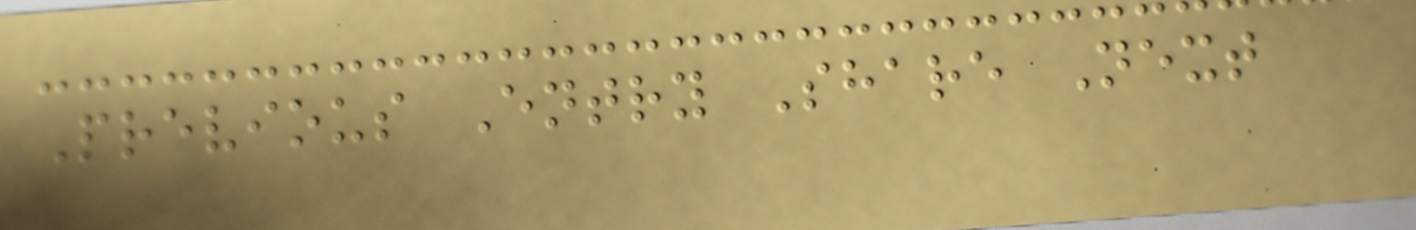Previous Entry Share Next
